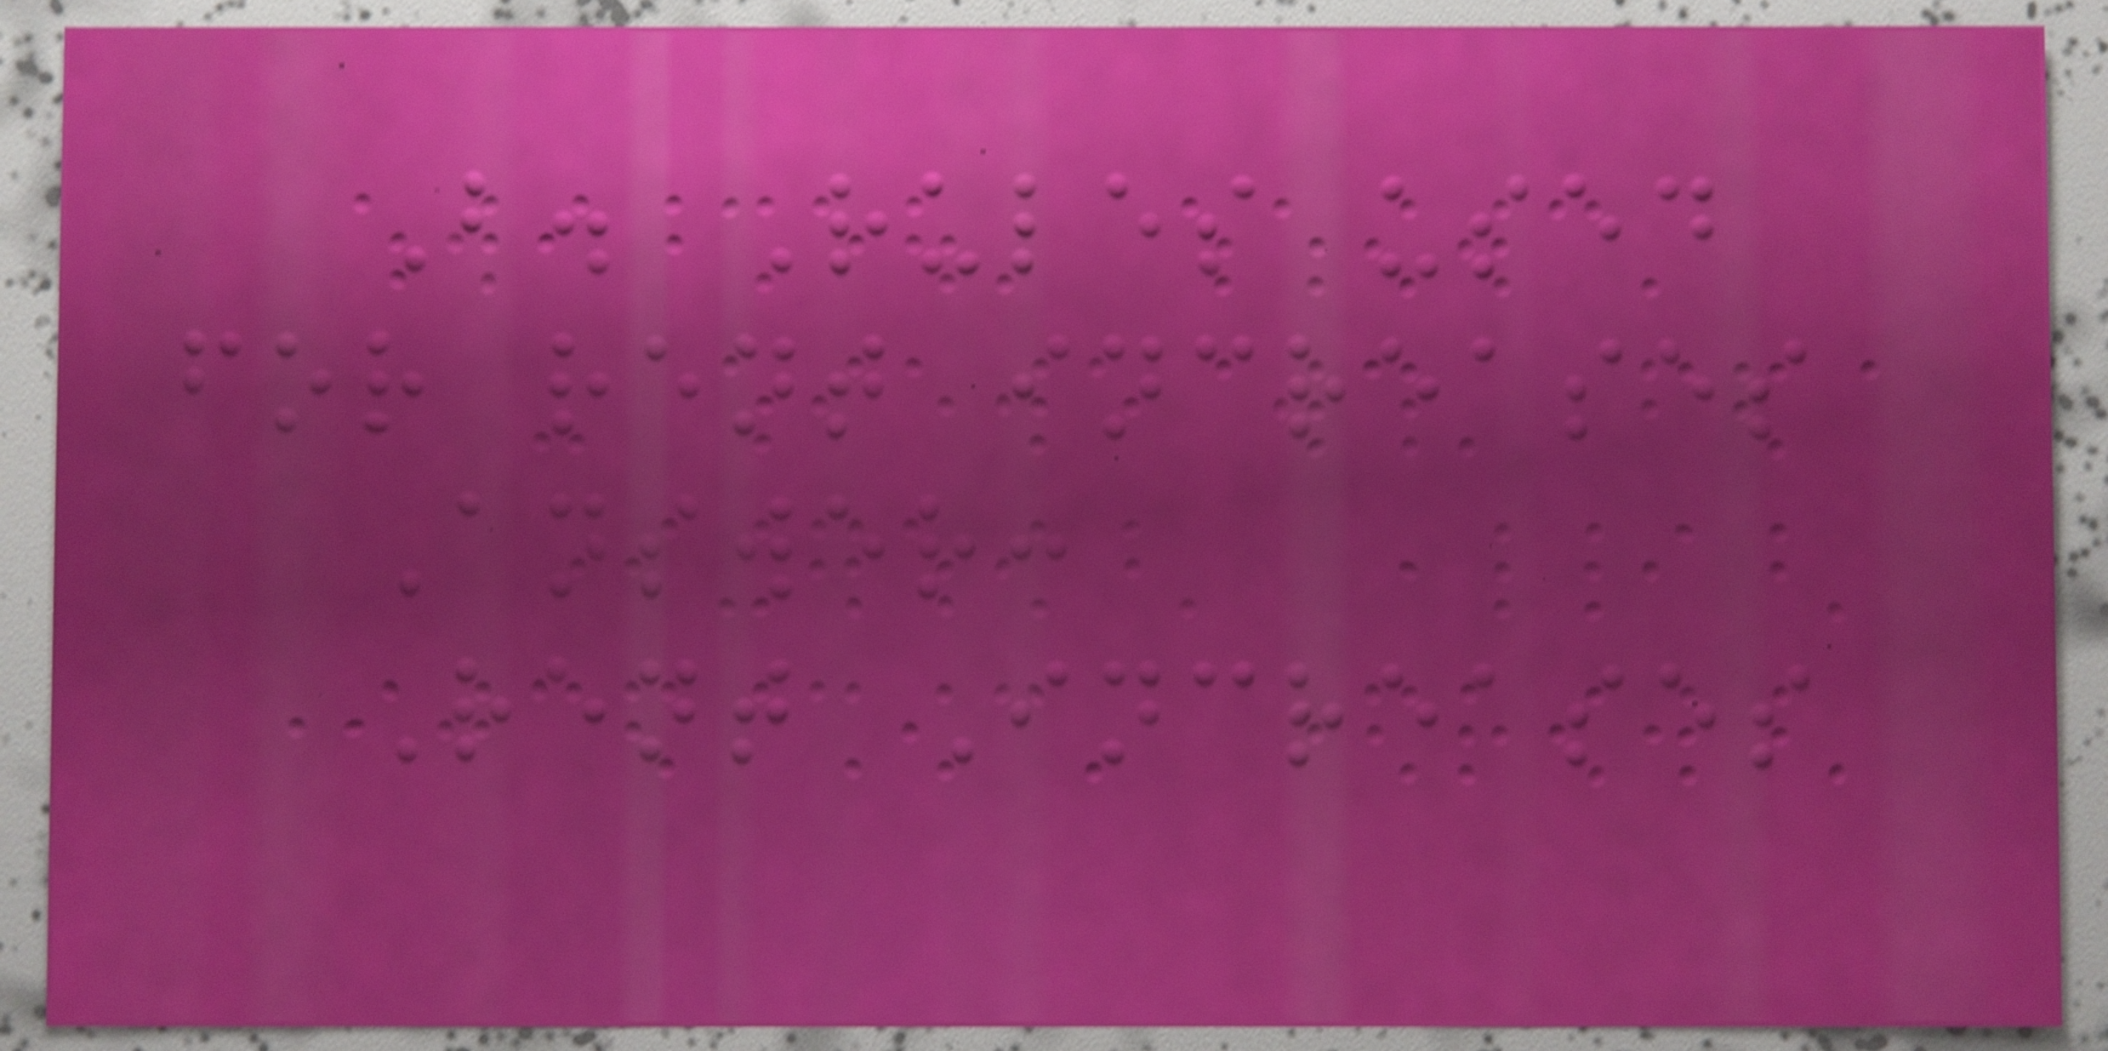B. Rules used
for rent increases
Answer:
Rent Increases
